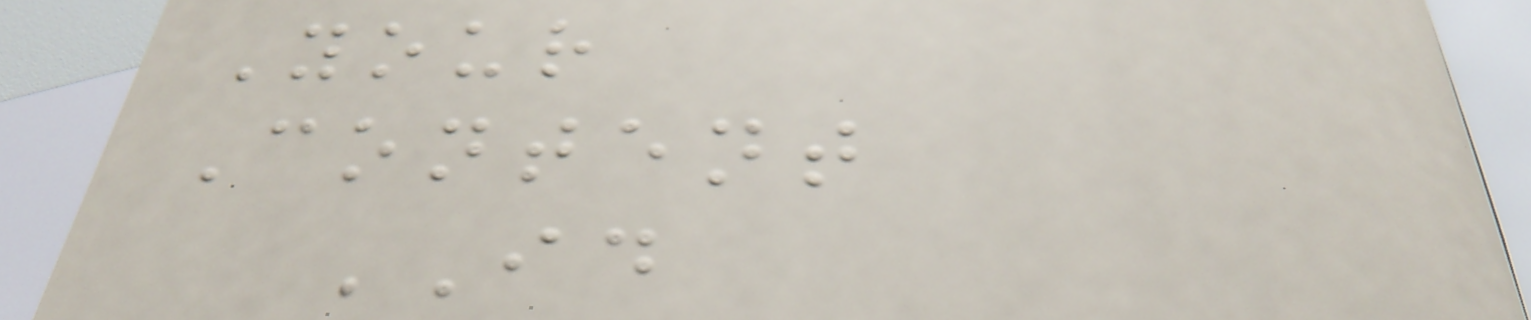Your
Content
ID
